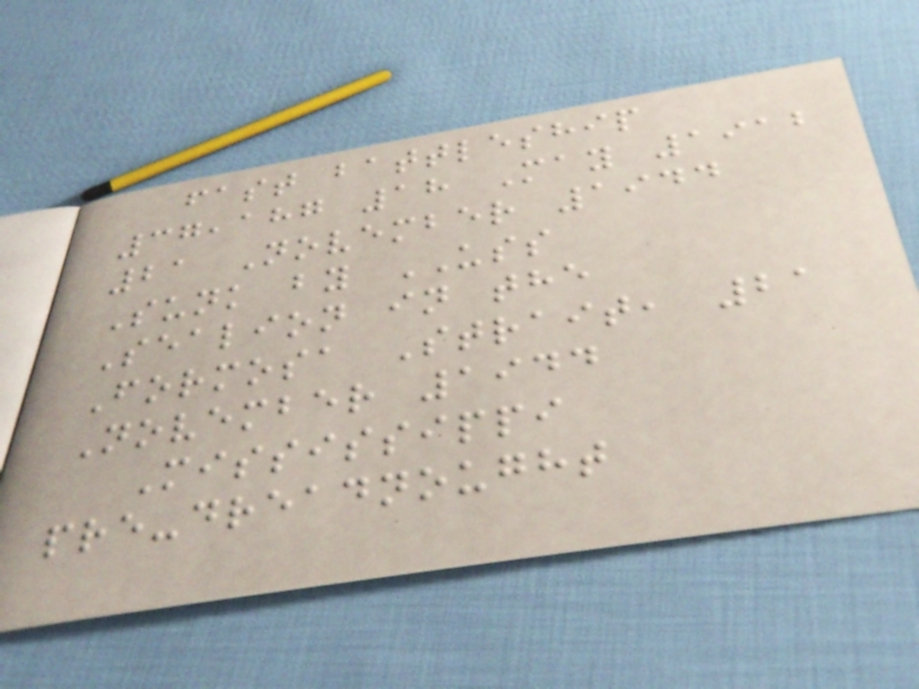fast battleship
37,187 18 May 1912
21 November 1944
Sunk by USS
Sealion in the
Formosa Strait, 21
November 1944
Mississippi
pre-dreadnought
